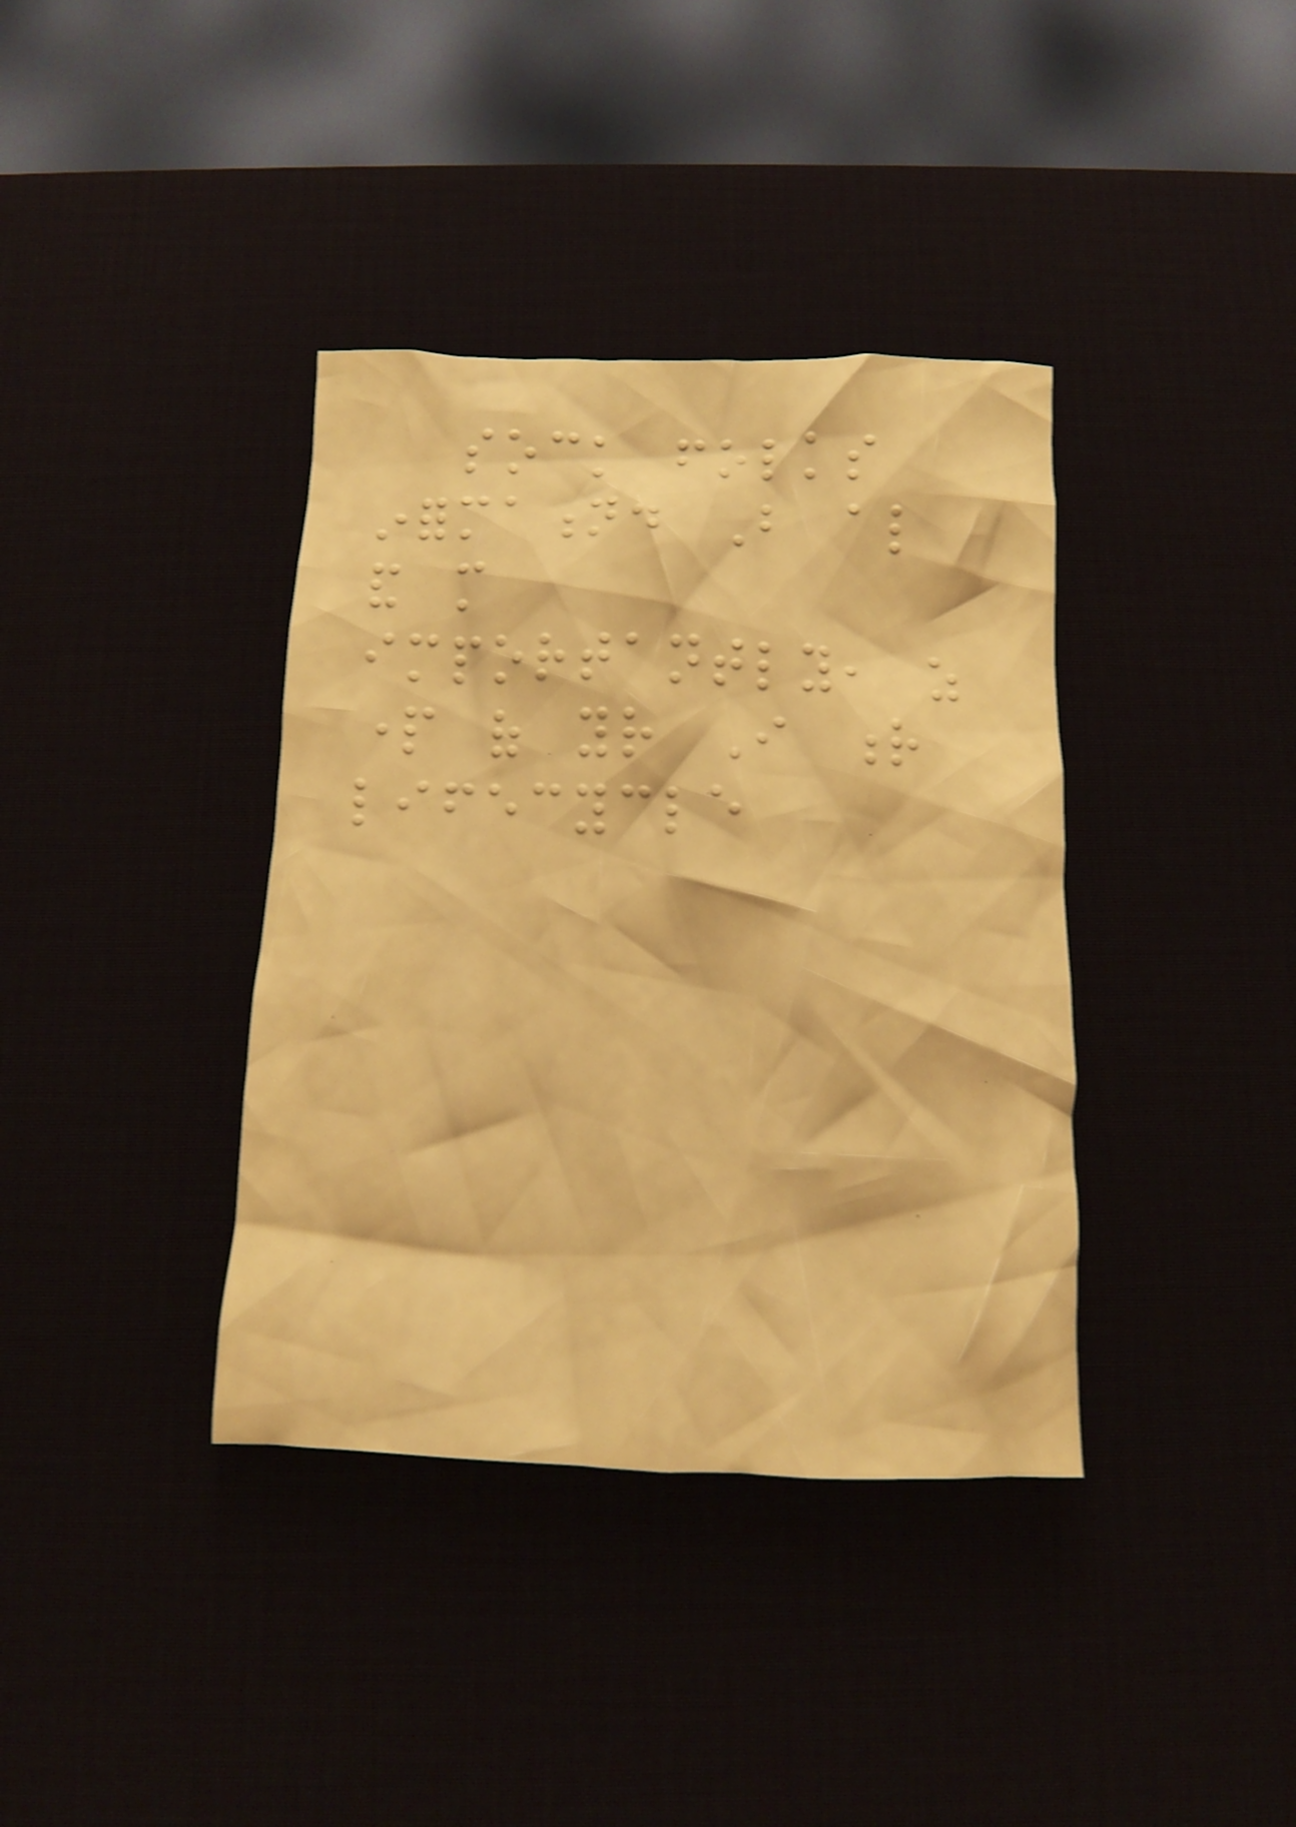sock folks
information. But also
and more
importantly, as
part of your I r
lifecycle
